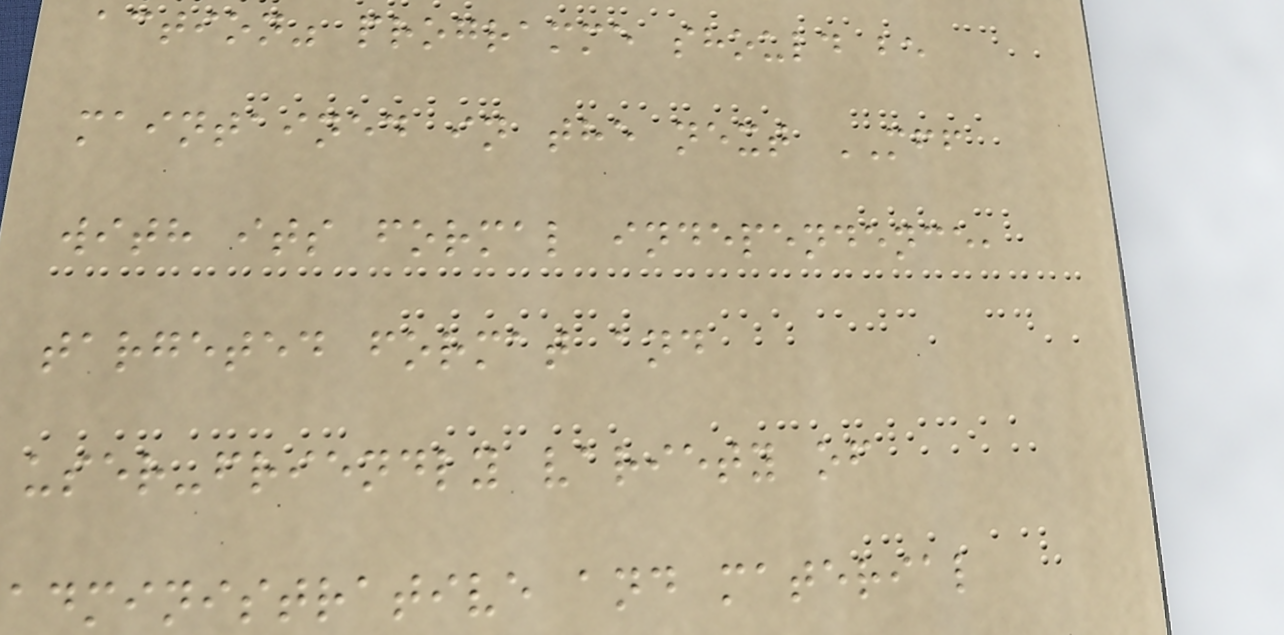action" programme should be
maintained in the next MFF
with its formal independence,
targeted format and
user-friendly variety of
administrative and material
